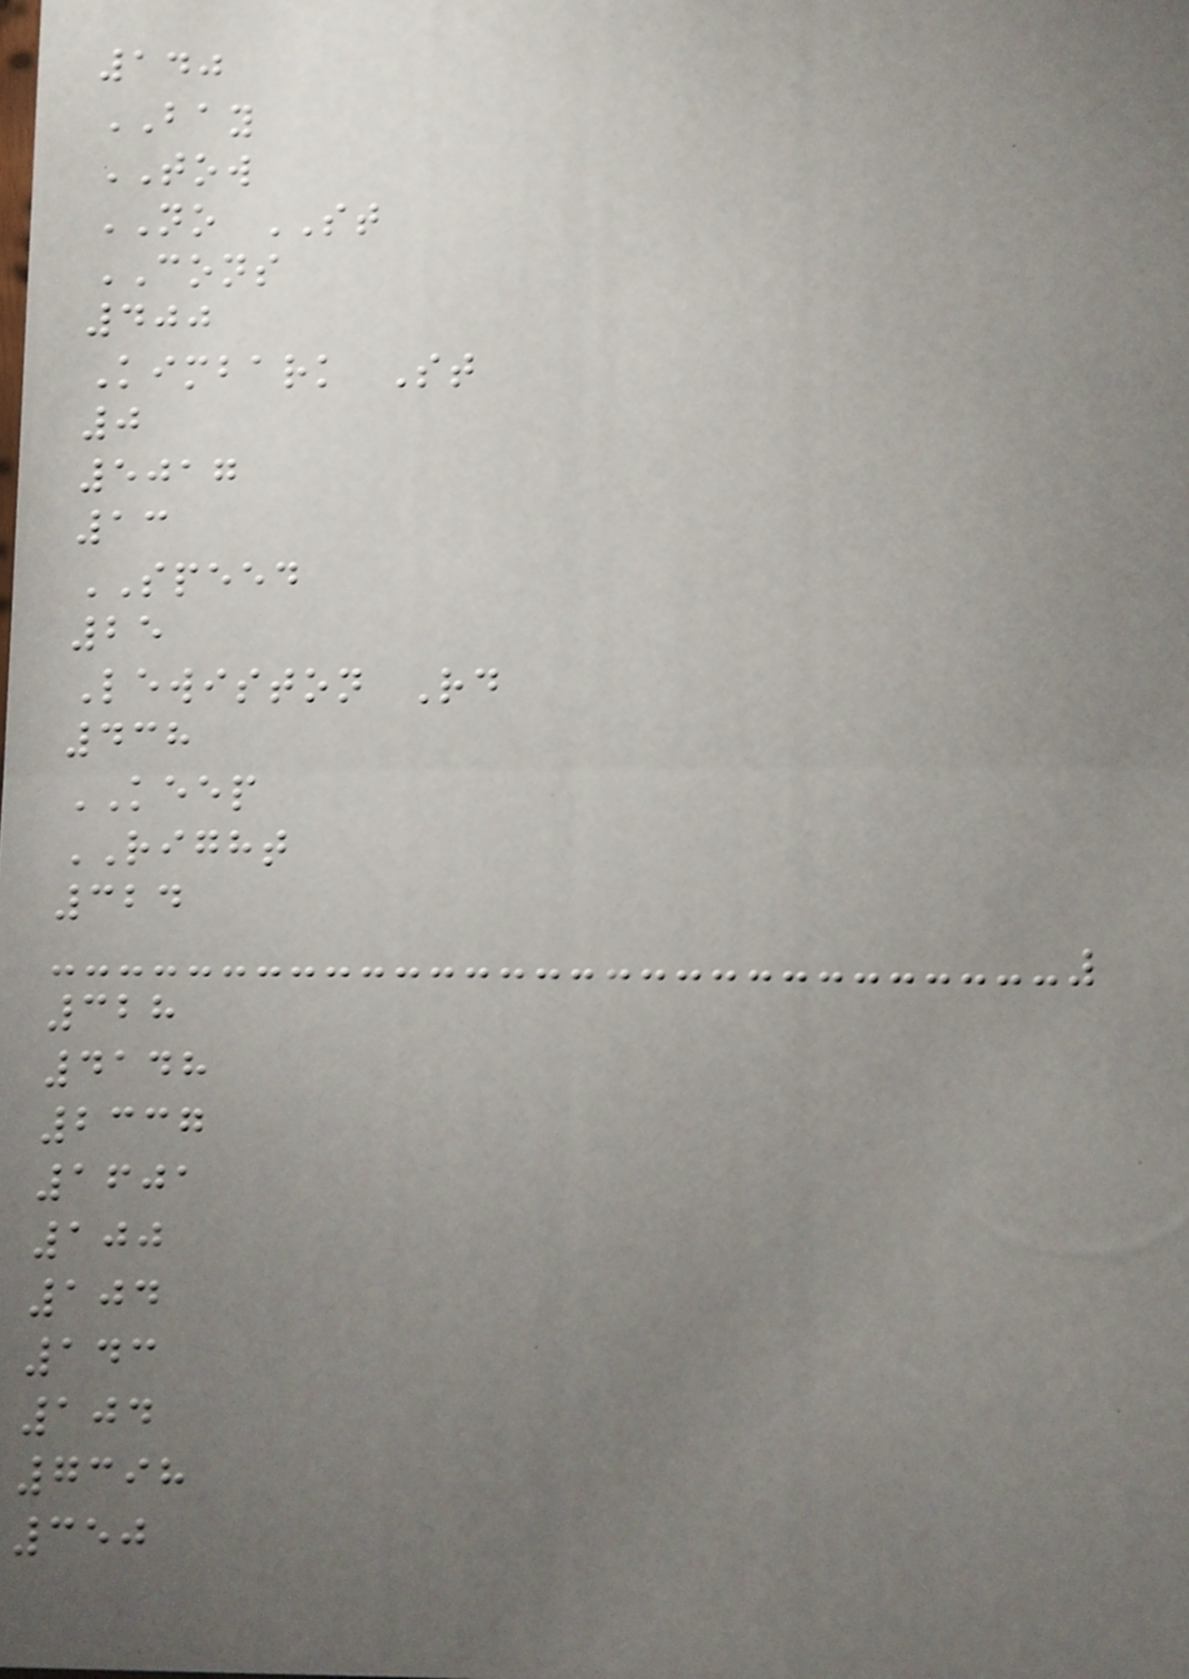140
BAY
TOW
NO ST
CONS
400
Kimbark St
0
5017
13
SPEED
25
Lewiston Rd
438
KEEP
RIGHT
324
328
4148
2337
1601
100
104
143
104
7398
350
